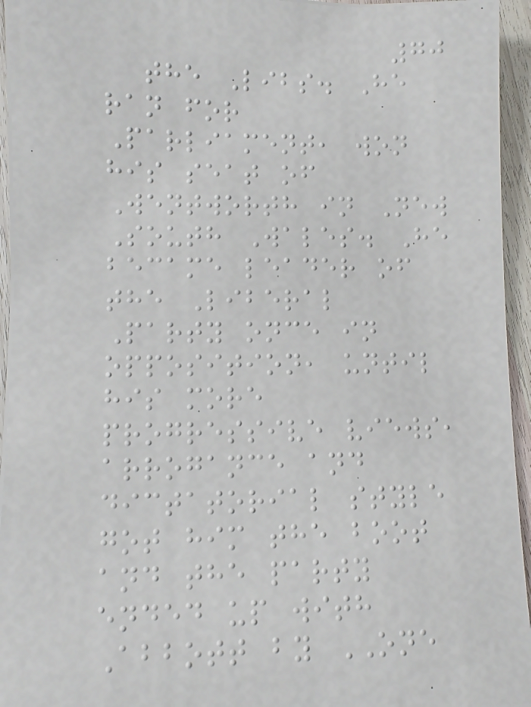70
the Libs. He
ran for
Parliament, won
his seat of
Wentworth in New
South Wales. He
became leader of
the Liberal
Party once in
opposition, until
his more
progressive views,
arrogance and
dictatorial style
got him the boot
and the party
ended up with
Abbott by ONE
